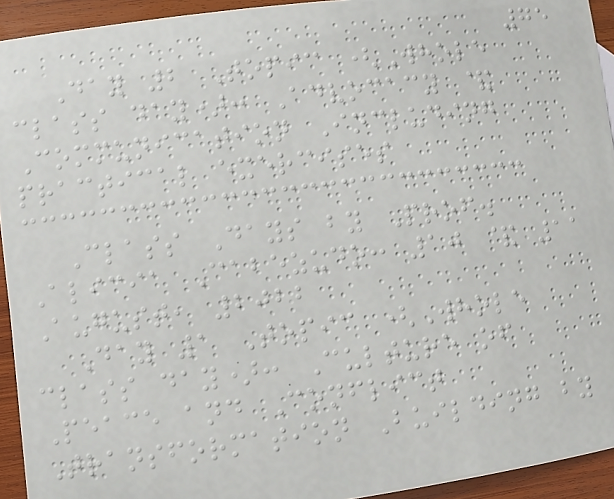75
Day 2 Topic (Whole
class day): Advocacy &
Communication Including
practical exercises
Class Days by Prof.
Alicia Cabezudo: 10 & 11
August, 2022
Day 1 Topic (Whole
class day): Culture of
Peace and Conflict
Transformation Building by
